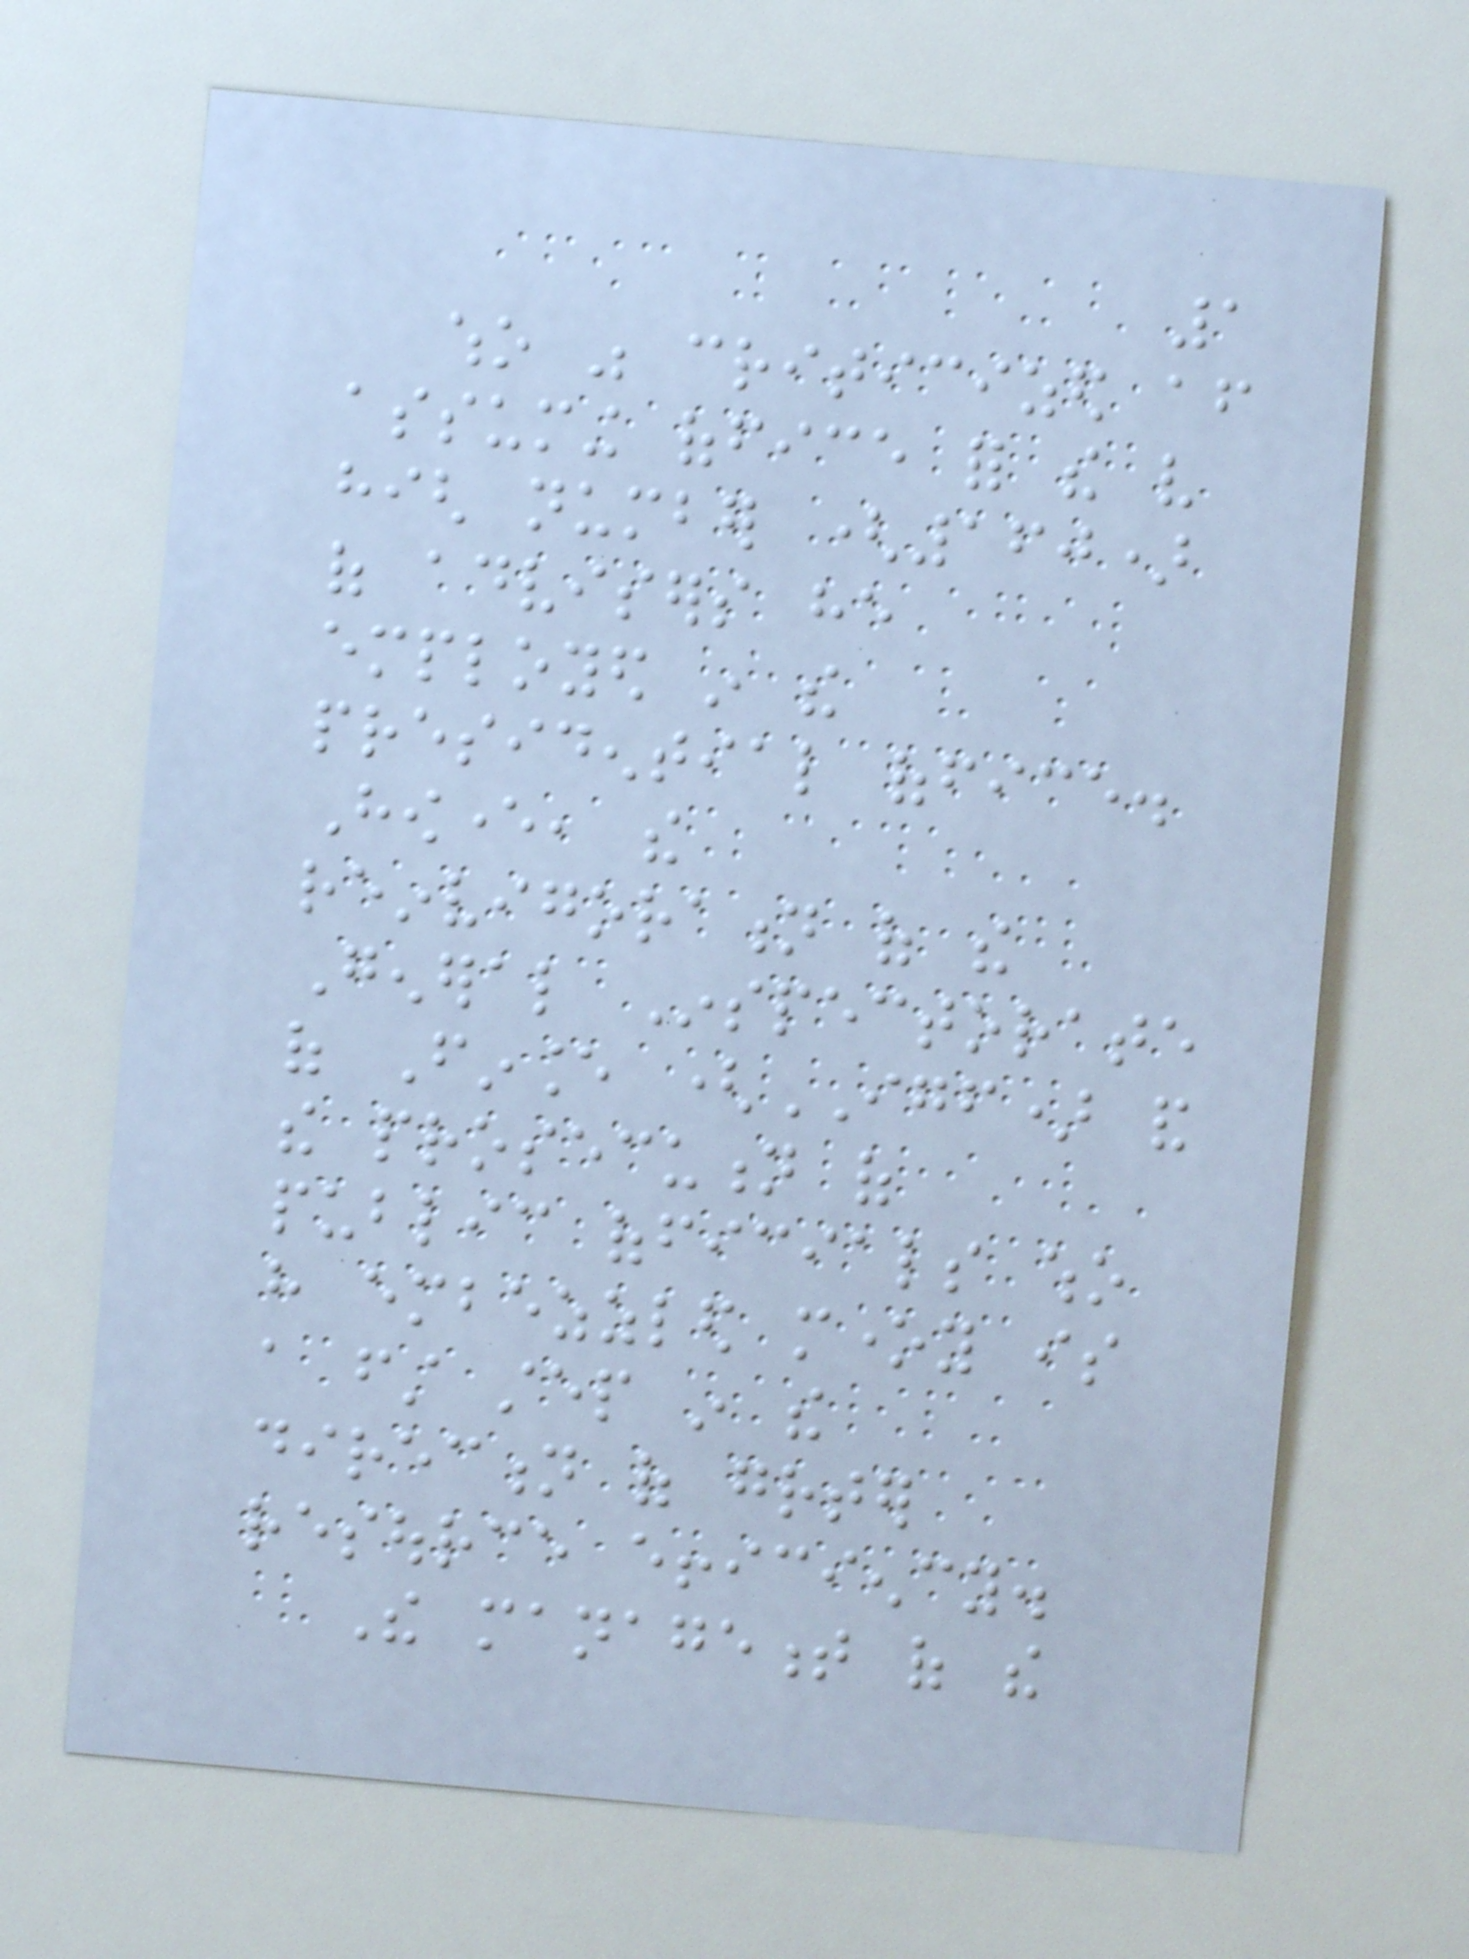1
who was criticized after
assuming office for the very
high number (160)
of advisers he
employed in the
presidential office.
However, the
reinvigoration of the
General Inspectorate
of Finance (IGF) and
the prosecution of
public officials who
have embezzled money is
a first step in the
direction of greater
resource efficiency.
The management of the
